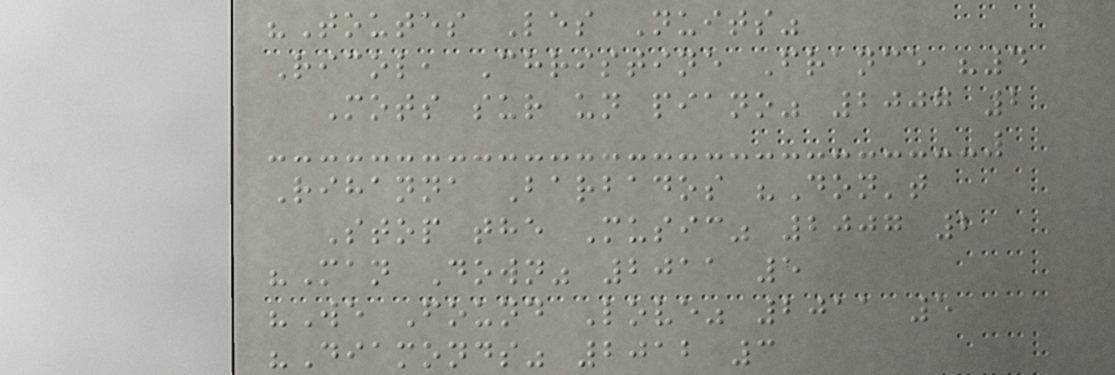"Toutes Les Nuits"
Ricol, Christine France "4
Mots sur un piano" 2007 2
Rihanna Barbados "Don't
Stop the Music" 2007 2
"Man Down" 2011 5
"We Found Love" 2011 5
"Diamonds" 2012 3
